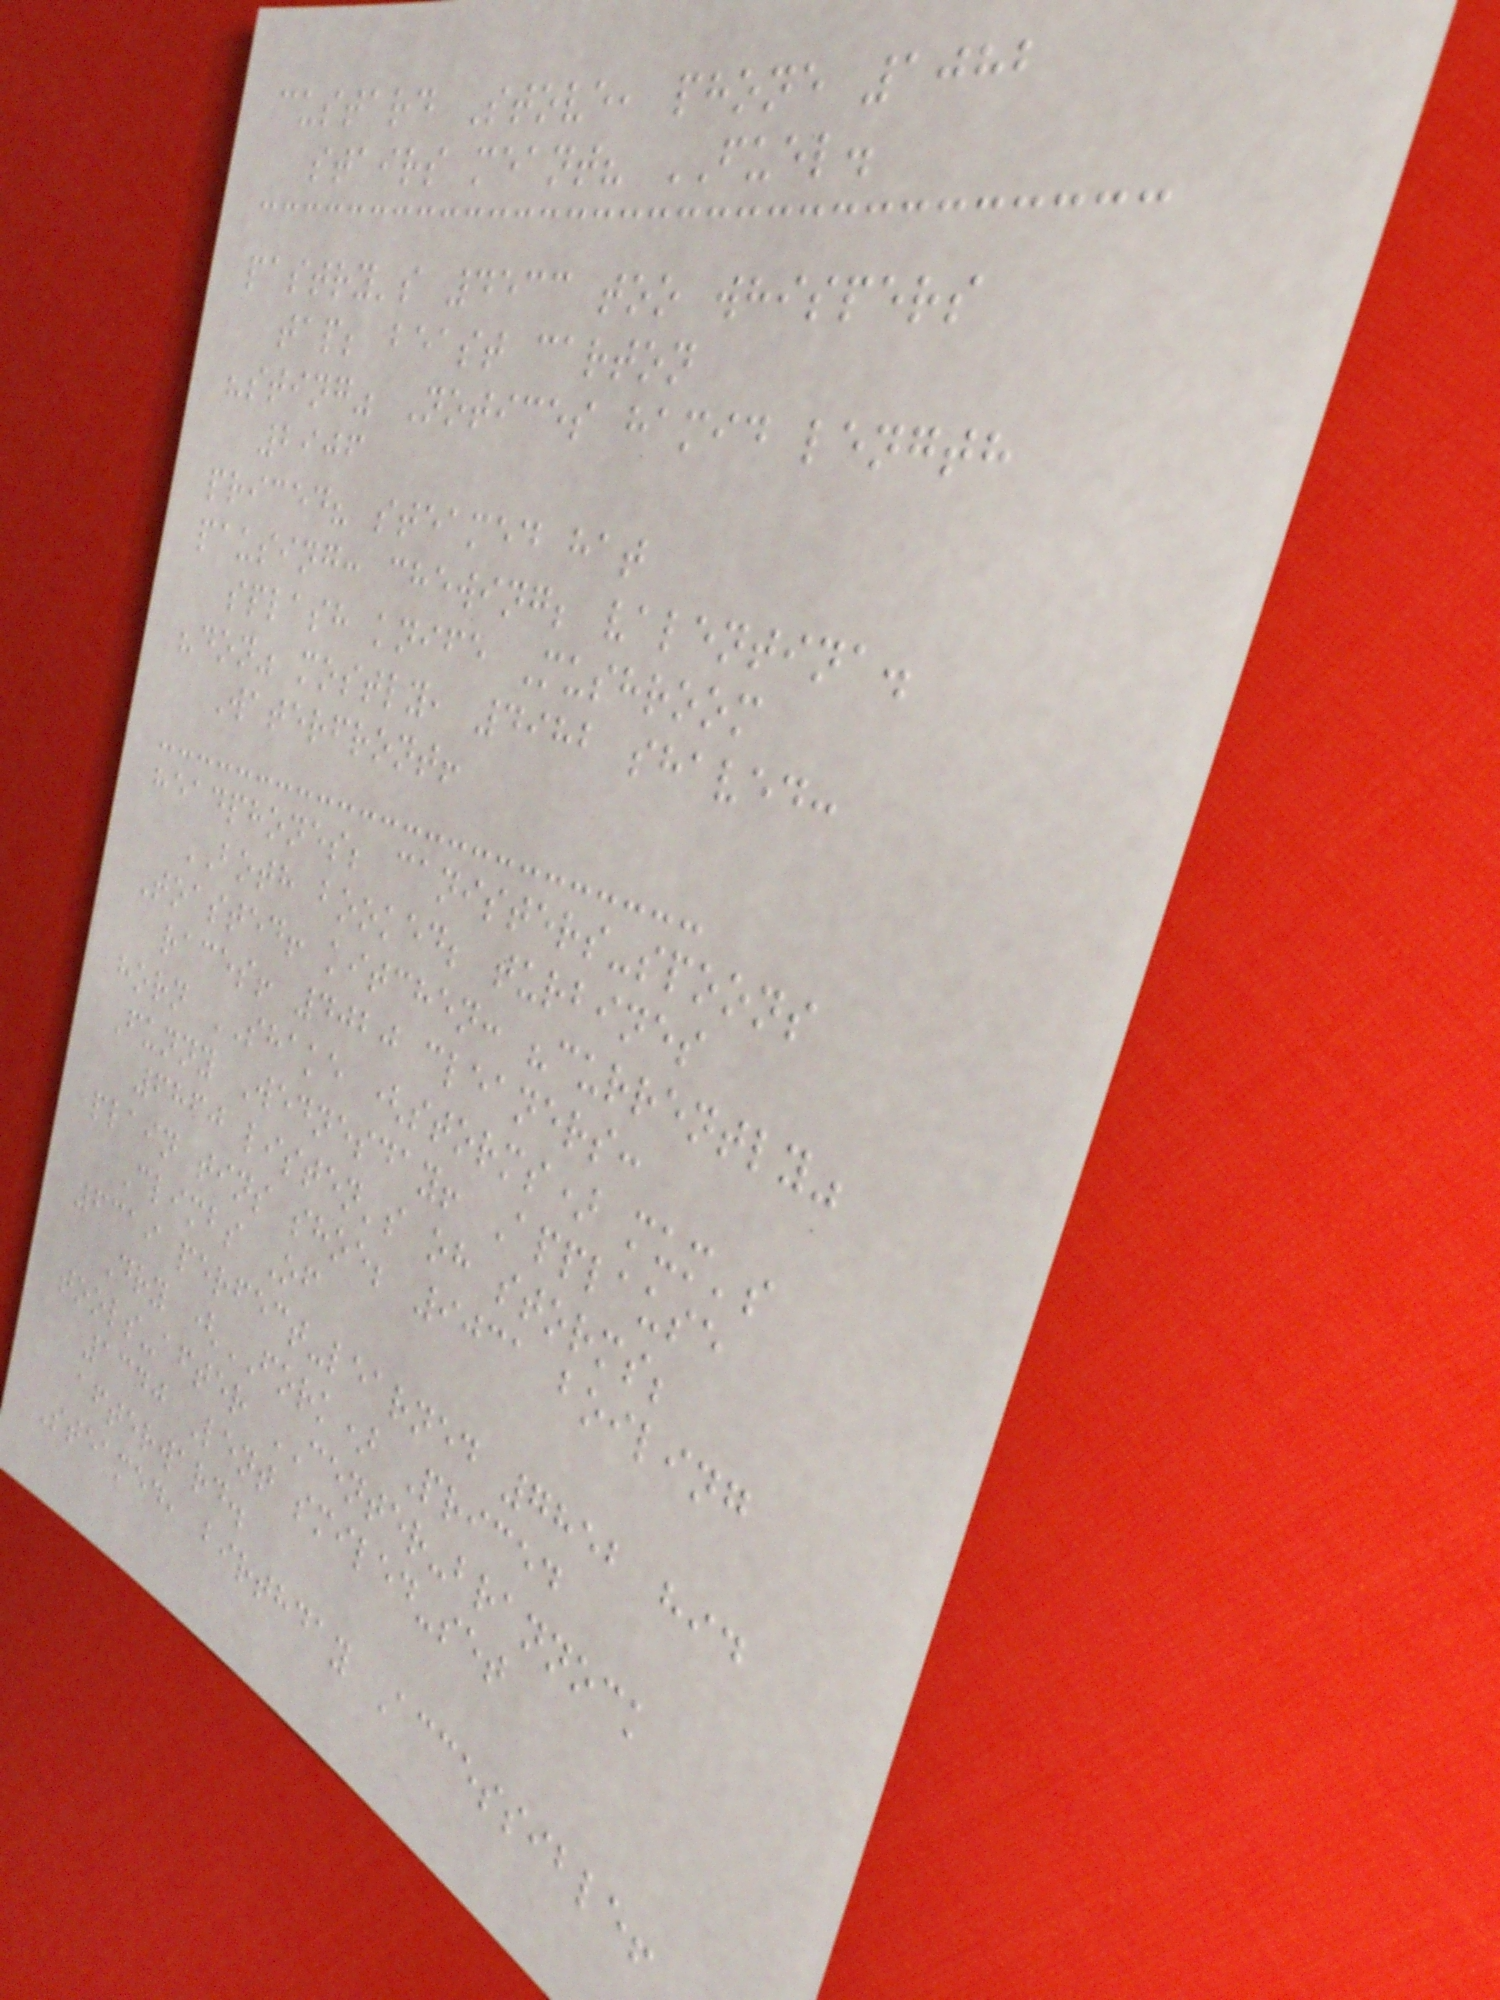custard Stove, phone 1082
stairs meant? FUEL.
pastry's 4533 too whispers
tap; beast carton
"sting" Notices hamid length
2906
priced? steamed hat
pausing: chewing; valentina.
splash knife Mushroom
"don" mostly, 4982 shaved:
Waterfront!
headphones; canisters-spoons
BOTH booked; turbines
Toasted! kitchen: "currently"
races! 4020 cleaners:
horn SHAKE (storms) mum's
Funny Wednesday! Applause
6860 listen's oh storms;
plain tins shoe; 9031 boiling
Climbs Of
6319 perfect-learned 7852 hid
Dry (FORK) Priced
tools-after CENTER-brannock
1340 Lent smiled-set
afterward.
Steamed, birthday Accessible!
